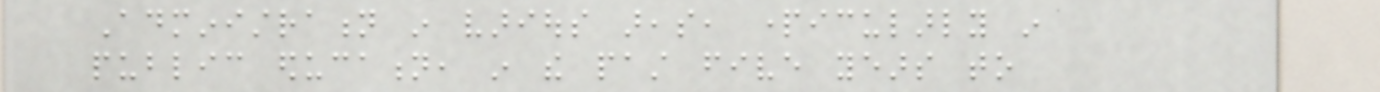Administration in various areas, particularly in
public education, in the past five years to
